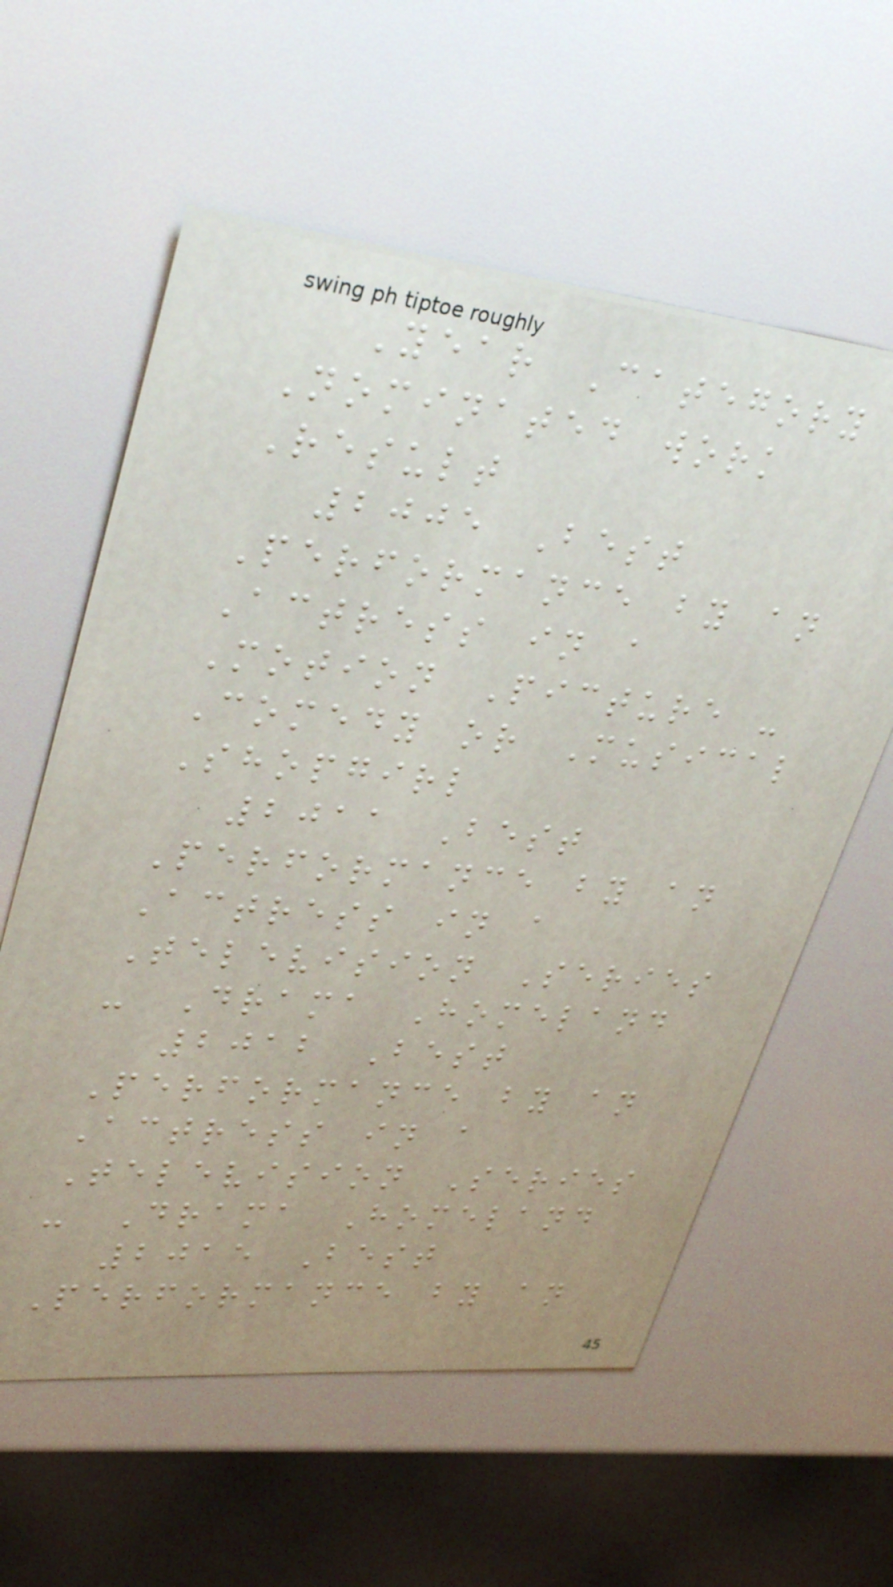Year Category
Nominated work
Result
2005 Best
Performance by an
Actress in a
Motion Picture -
Comedy or Musical
Shopgirl
2011 Best
Performance by an
Actress in a
Television Series
- Drama Homeland
2012 Best
Performance by an
Actress in a
Television Series
- Drama Homeland
2015 Best
Performance by an
